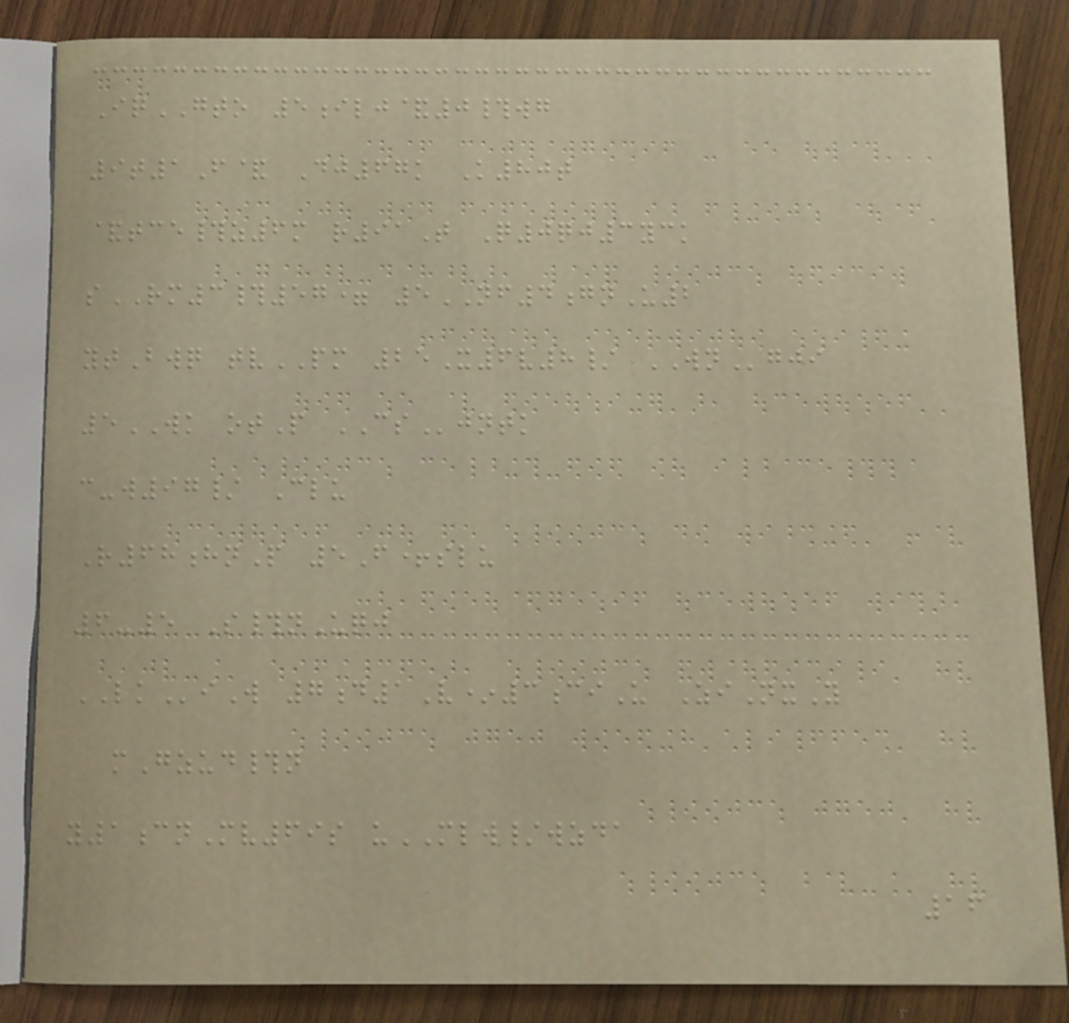IqGTO 5ilj&0#wg
9t1F& Dj67k K80t
&tce#z6m r91T Q0qj3yck
sRM3#57= 5NF4gnU2
ytBwq tvPM 25X6v8/ WNgji
5WK otP CSjntk
c-w97/ Clu
R68hnP 5F+slu
6-5 S#nUqj
LKiW 7d1V*3ciU ZiNxY
mGzud#n
y1cnMv69s uMLW/wzda
16
